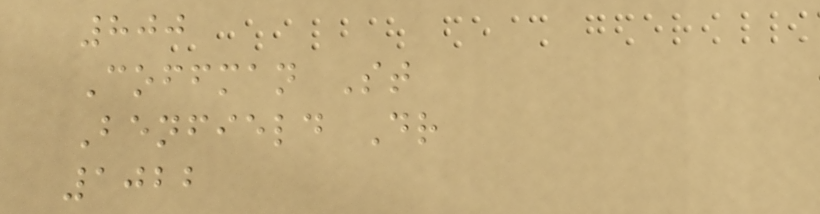800
Coffman St
Benfield Dr
1022
